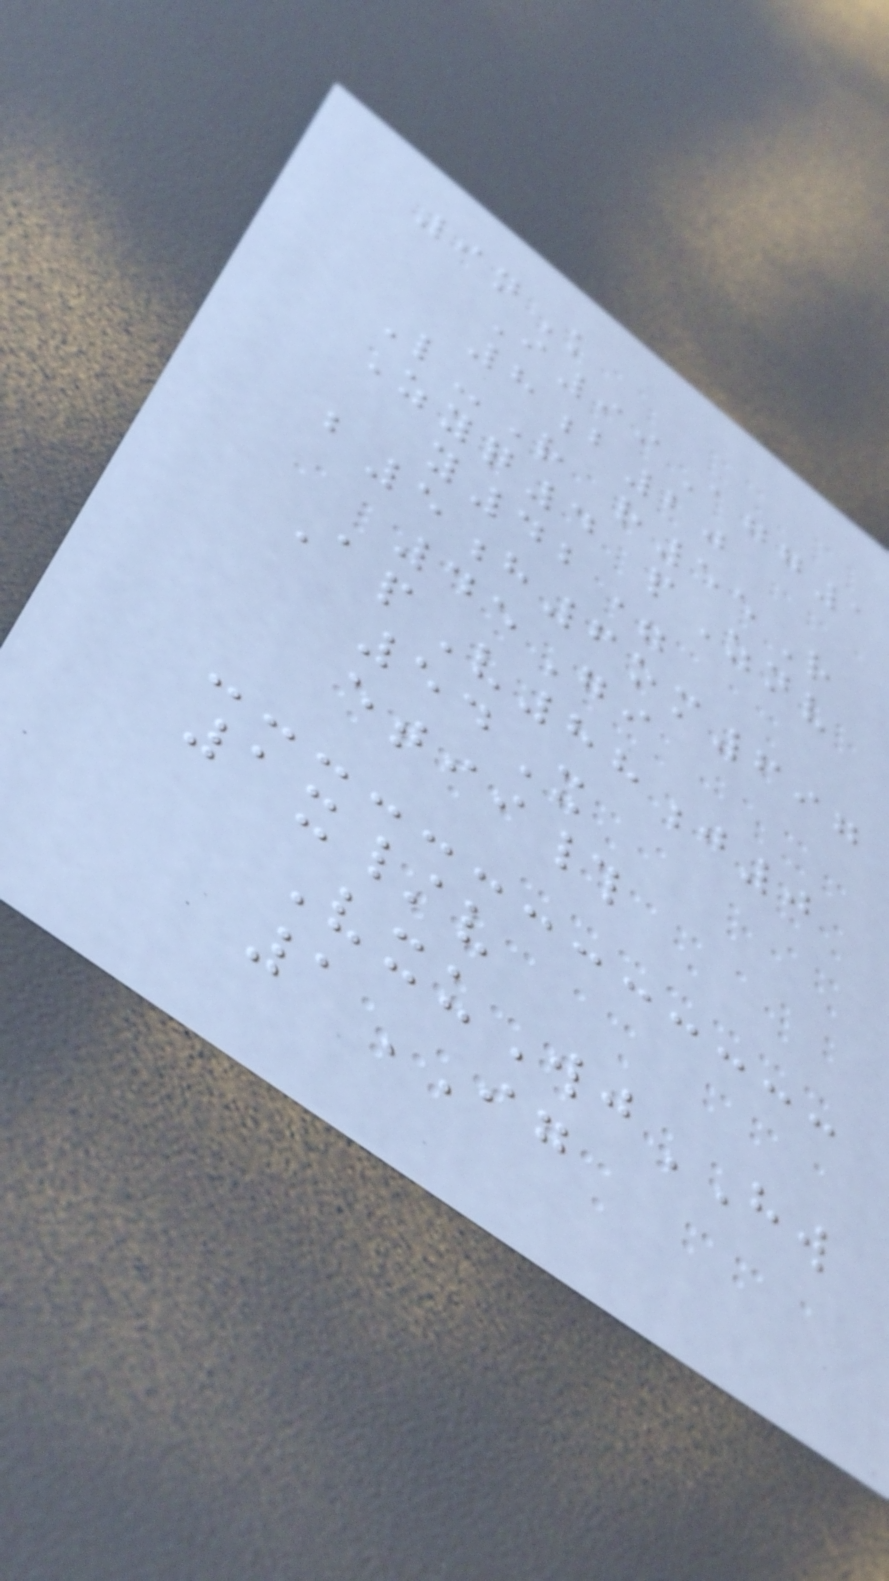9nK
I99Agg1
8b20
L-R r55R
Zyq4 pZnv
y42=
b5h6om697
45Gi
ApV88j0
54X
etii#
1x/v
VxuWjHW
1IG
